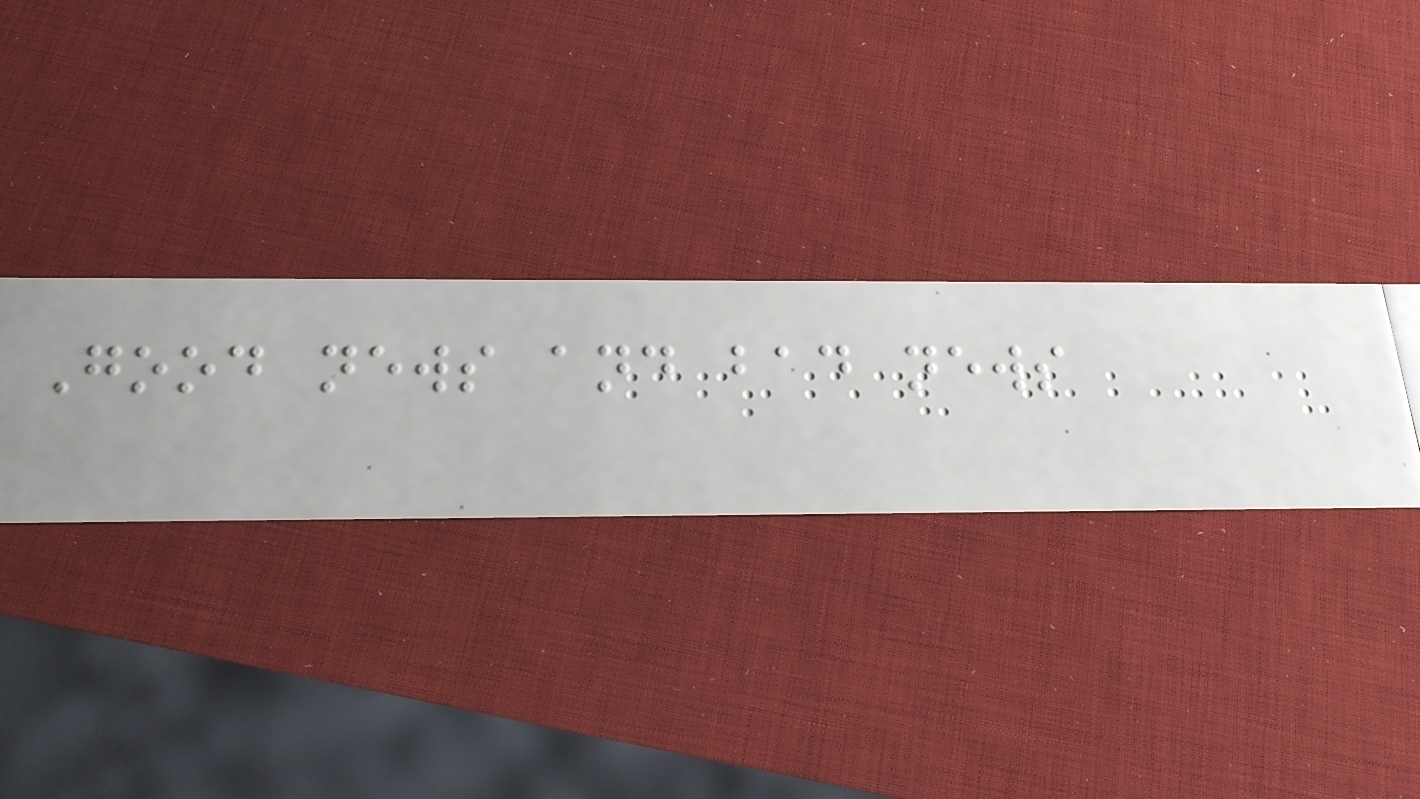Good news and bad news
